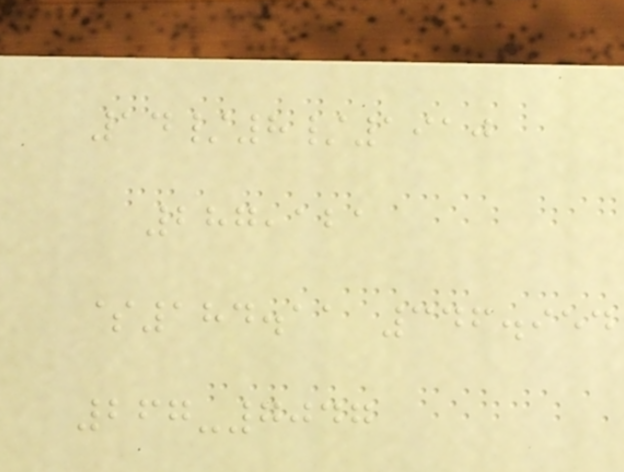14/8/1910
287,121
$184.11 346.954
267-7047
